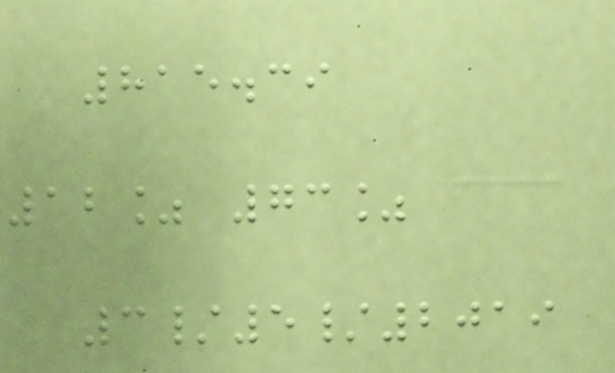815.39
12% 73%
3/5/2019
